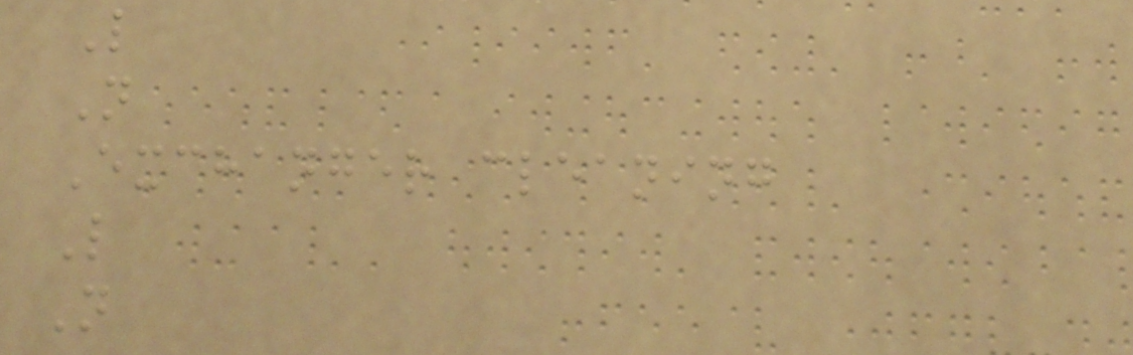L
N
Exchanger cleaning
L
N
